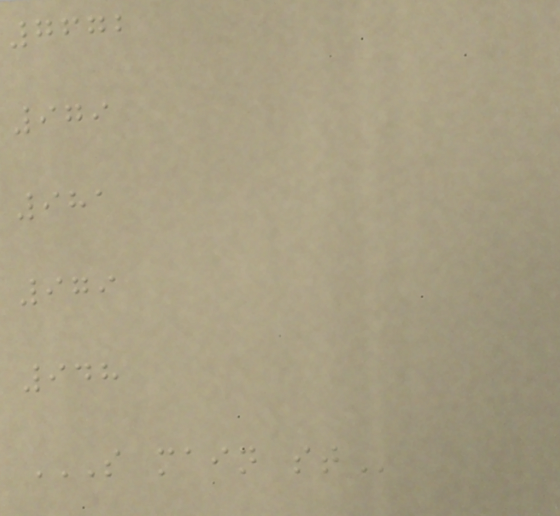7672
979
981
979
948
S MAIN ST
